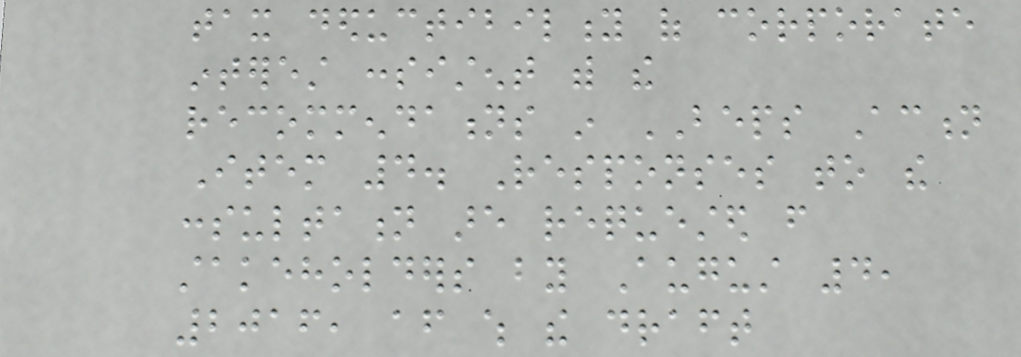tax deductibility of corporate
interest consistent with the
recommendations in BEPS Action
Item 4. Responses to the
consultation are requested from
stakeholders by August 4,
2016, after which the draft
